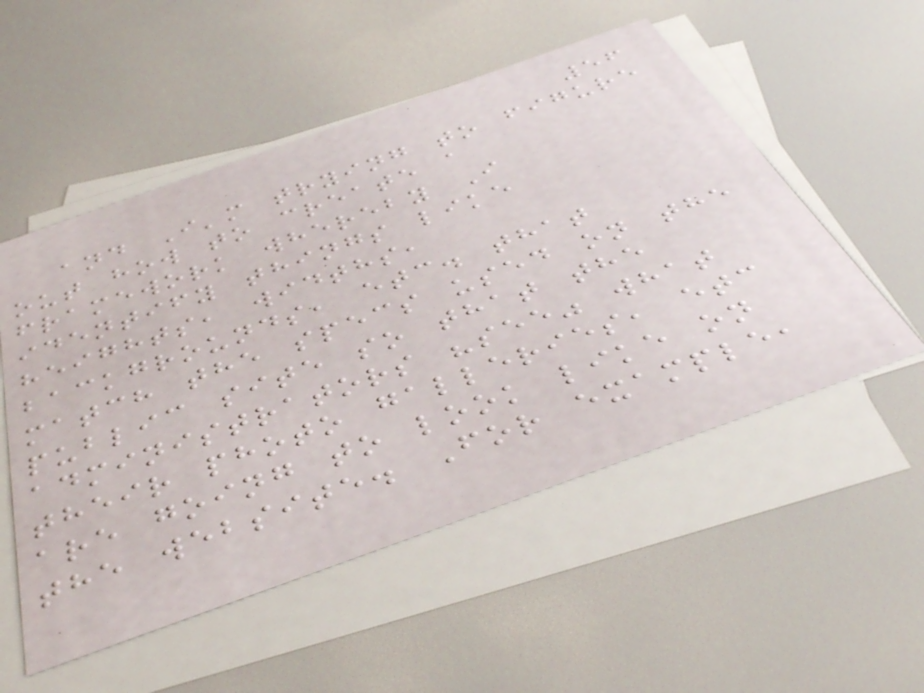56
and I'm trying to figure
out how to create a
framework whereby I
identify things like
heights, widths,
backgrounds, etc. that
match the specs used on the
public site so that the
administrators "see" what
their photo galleries, etc
are going to look like on
the website. For example,
